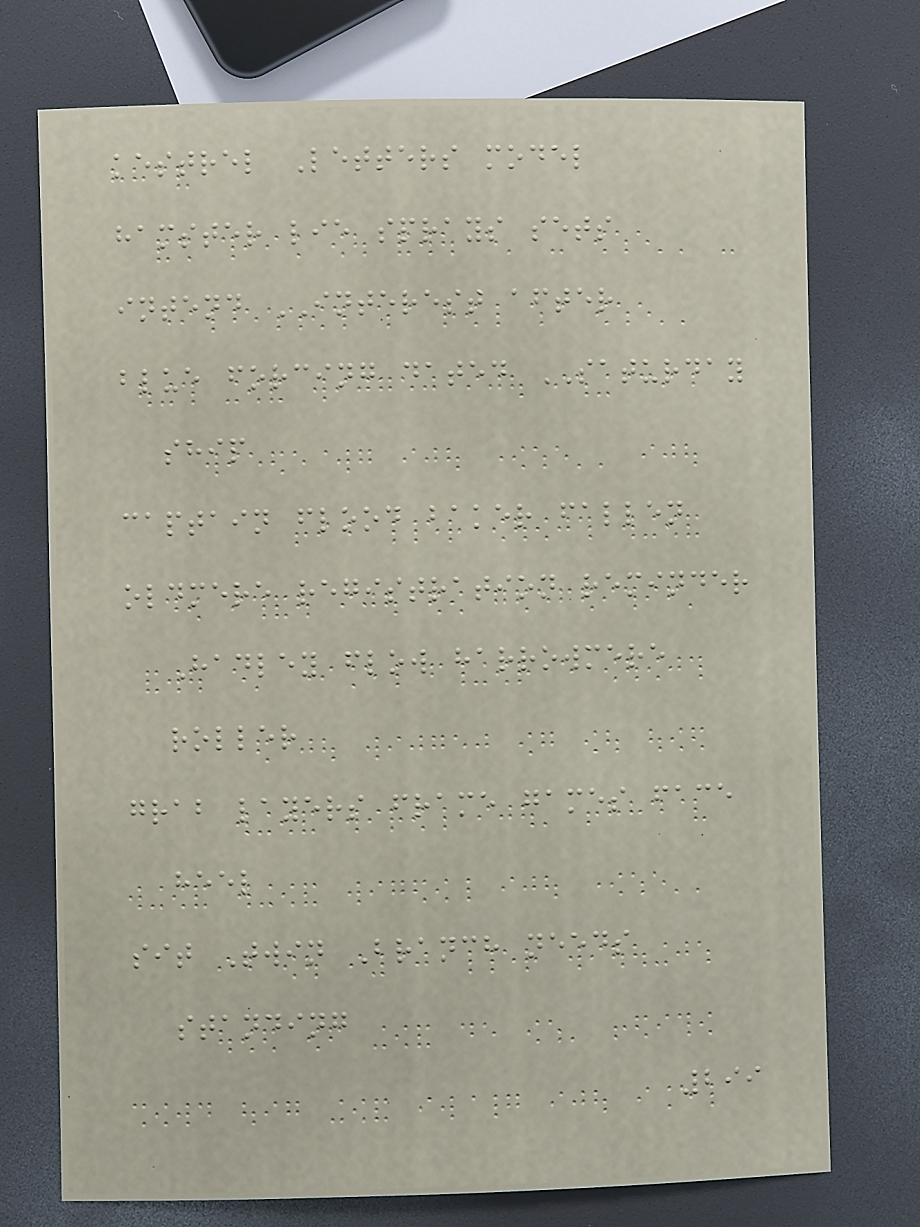kestrel Letters model
hamster lie sprays sets
intend INTEREST after
blue forcing dated SATURDAY
ship
captain flood baker fallen
oldmere registration reminder
Hadley flow harrowmere
roller
grab layers frame games face
heel
sit Twin Branch needs
standing
299
